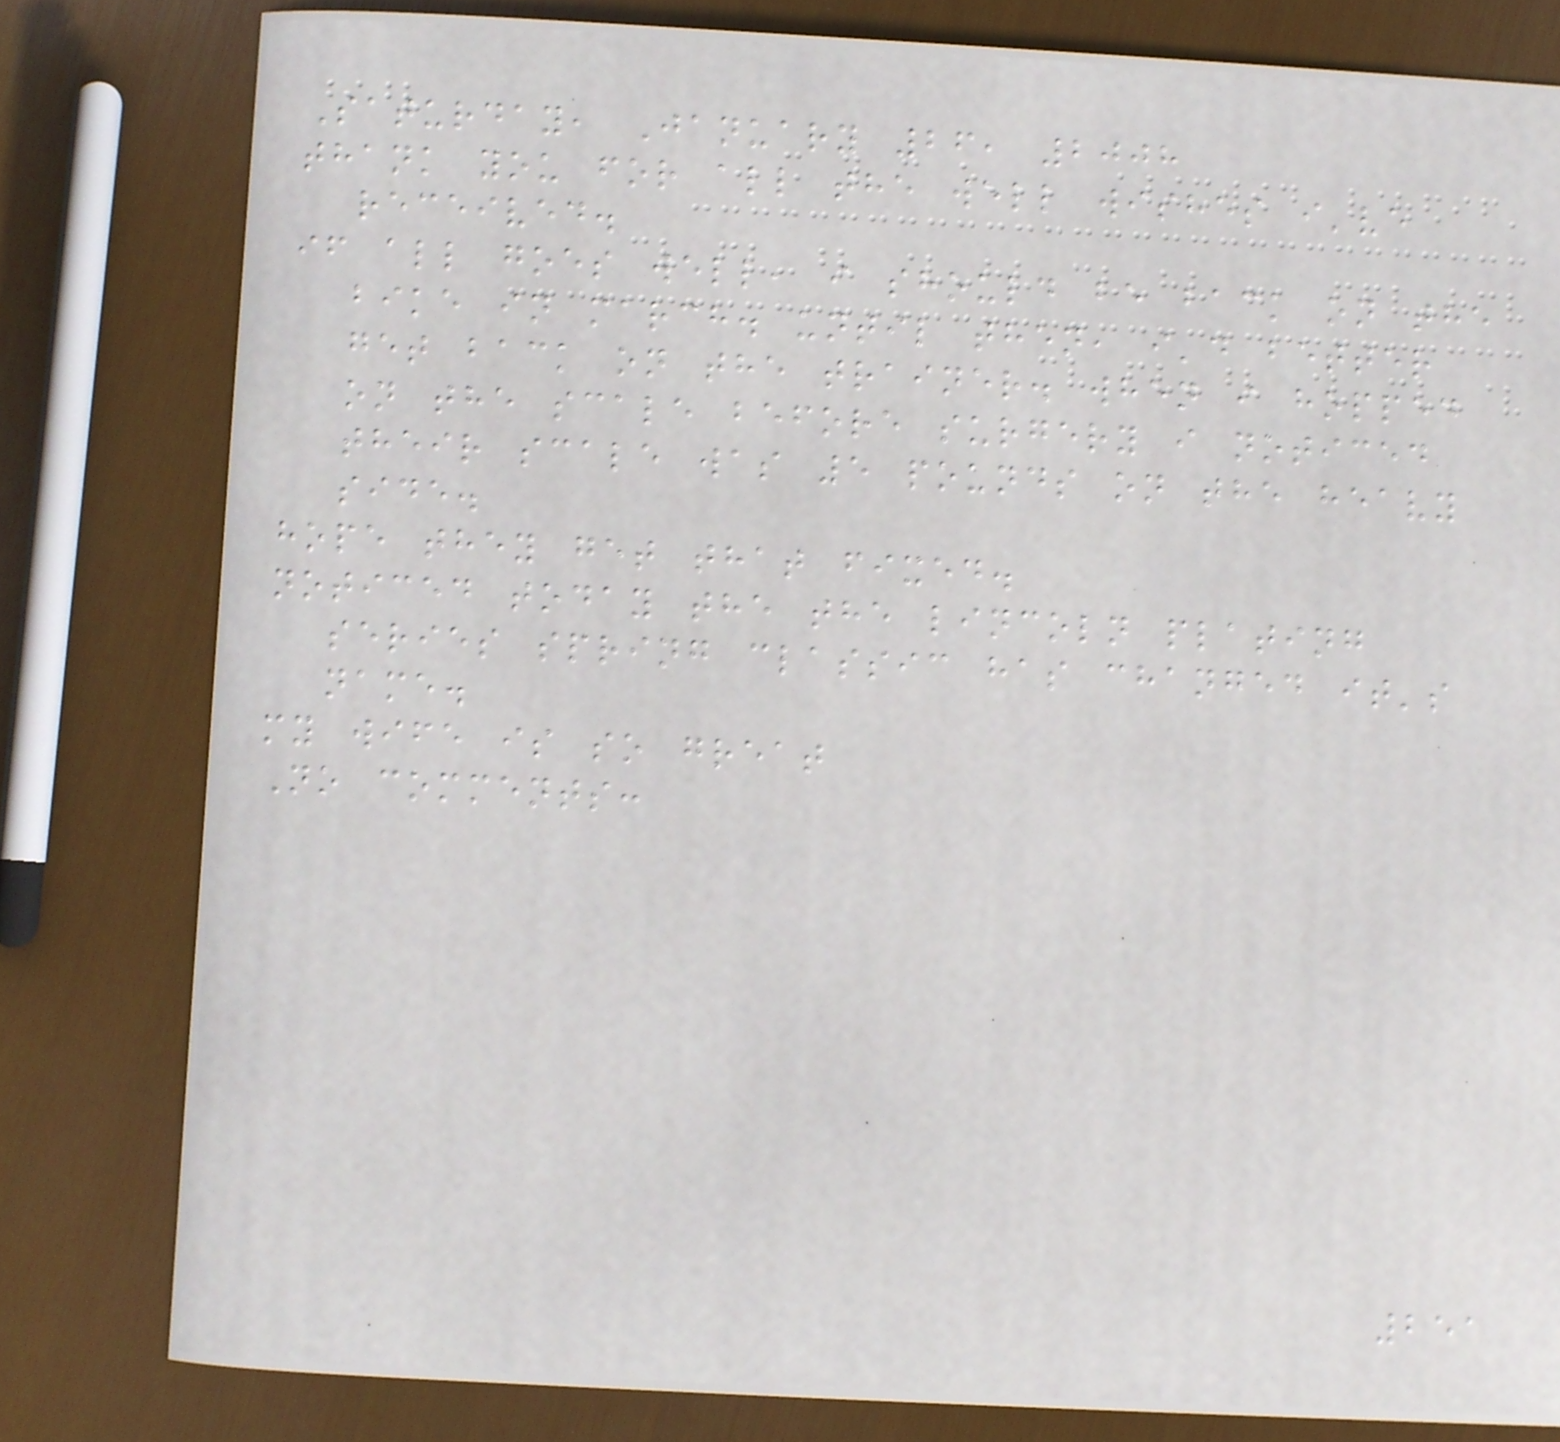Saturday, January 26, 2008
thank you for all the well wishes i've
received.
if all goes well, i should be back on the
bike in march. until then, i'd better
get back on the trainer. when i hopped
on the scale before surgery i noticed
their scale was 5 pounds on the heavy
side.
hope they get that fixed.
noticed today the the lincoln plating
series spring classic has changed it's
name.
my wife is so great
No comments:
251
